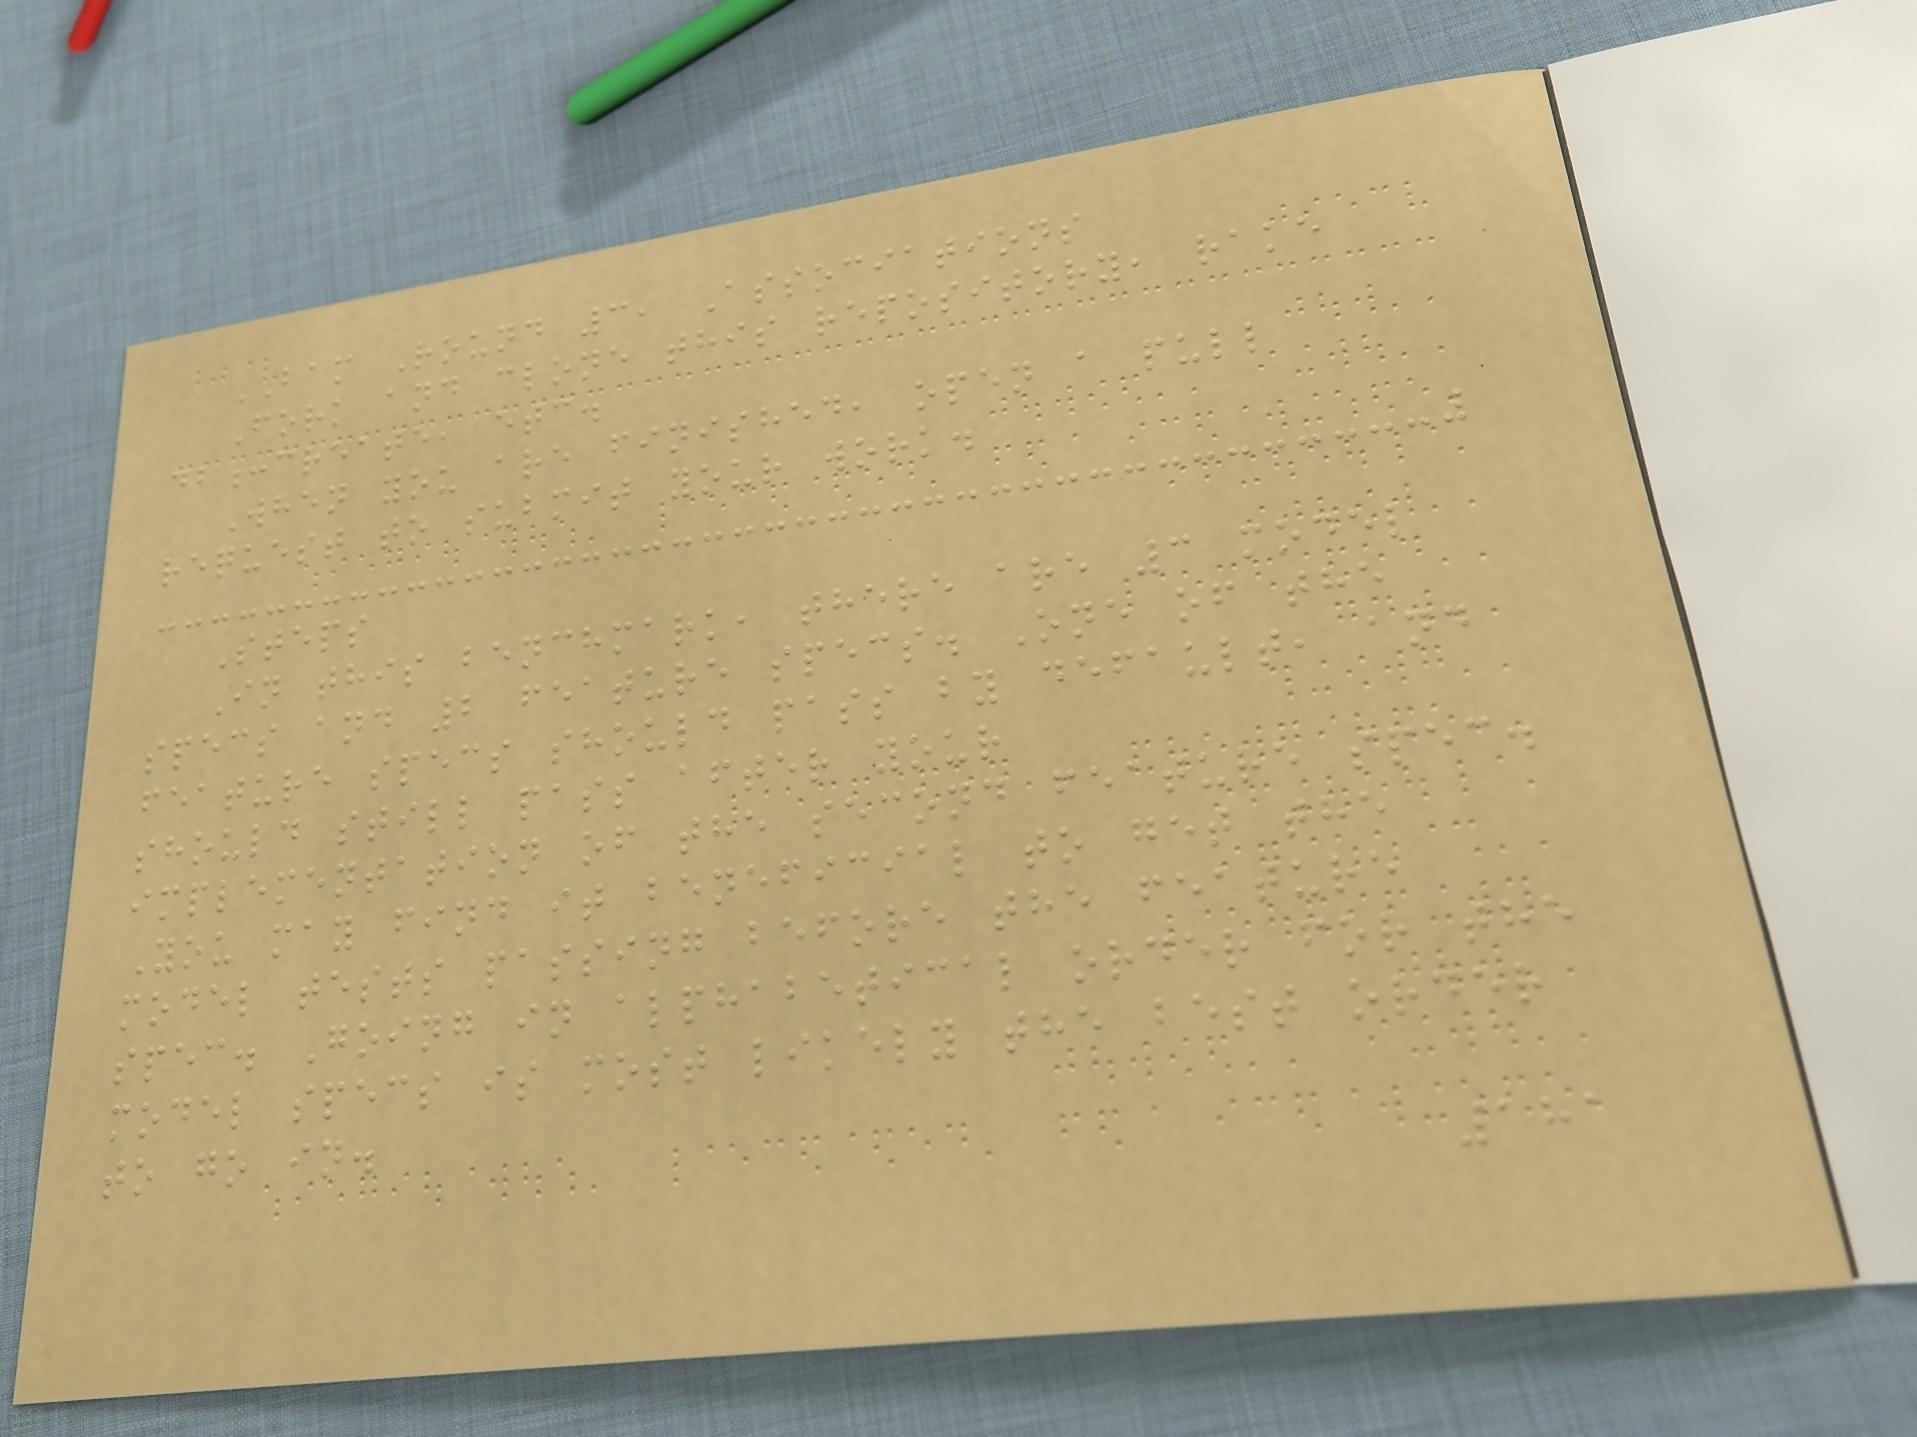BAM Round 3, Associations
Fork and clone this repository, rake
db:create, etc.
When you are finished, open a pull
request to submit your work.
Steps
In this benchmark, there are 3 model
specs and 2 feature specs. One of the
feature specs should pass by default, and
should still pass after your
implementation of the second feature spec.
You may find it beneficial to get the
model tests passing before the feature
spec. Going in alphabetical order for the
model specs is most likely the best order
to go in.
181
